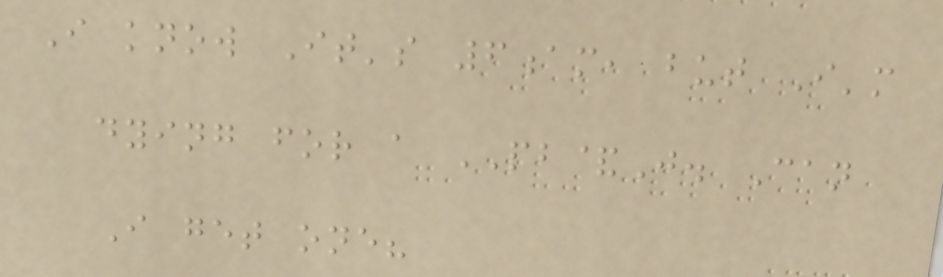I know It's 6am, but I'm
dying for a PB&J. Can
I get one?
